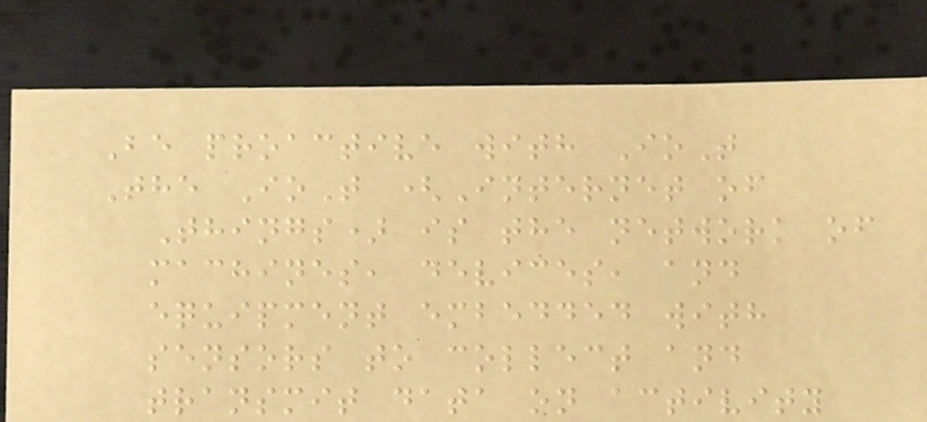Be proactive with IoT
The IoT (Internet of
Things) is the network of
machines, devices, and
equipment embedded with
sensors to collect and
transmit data on activity
